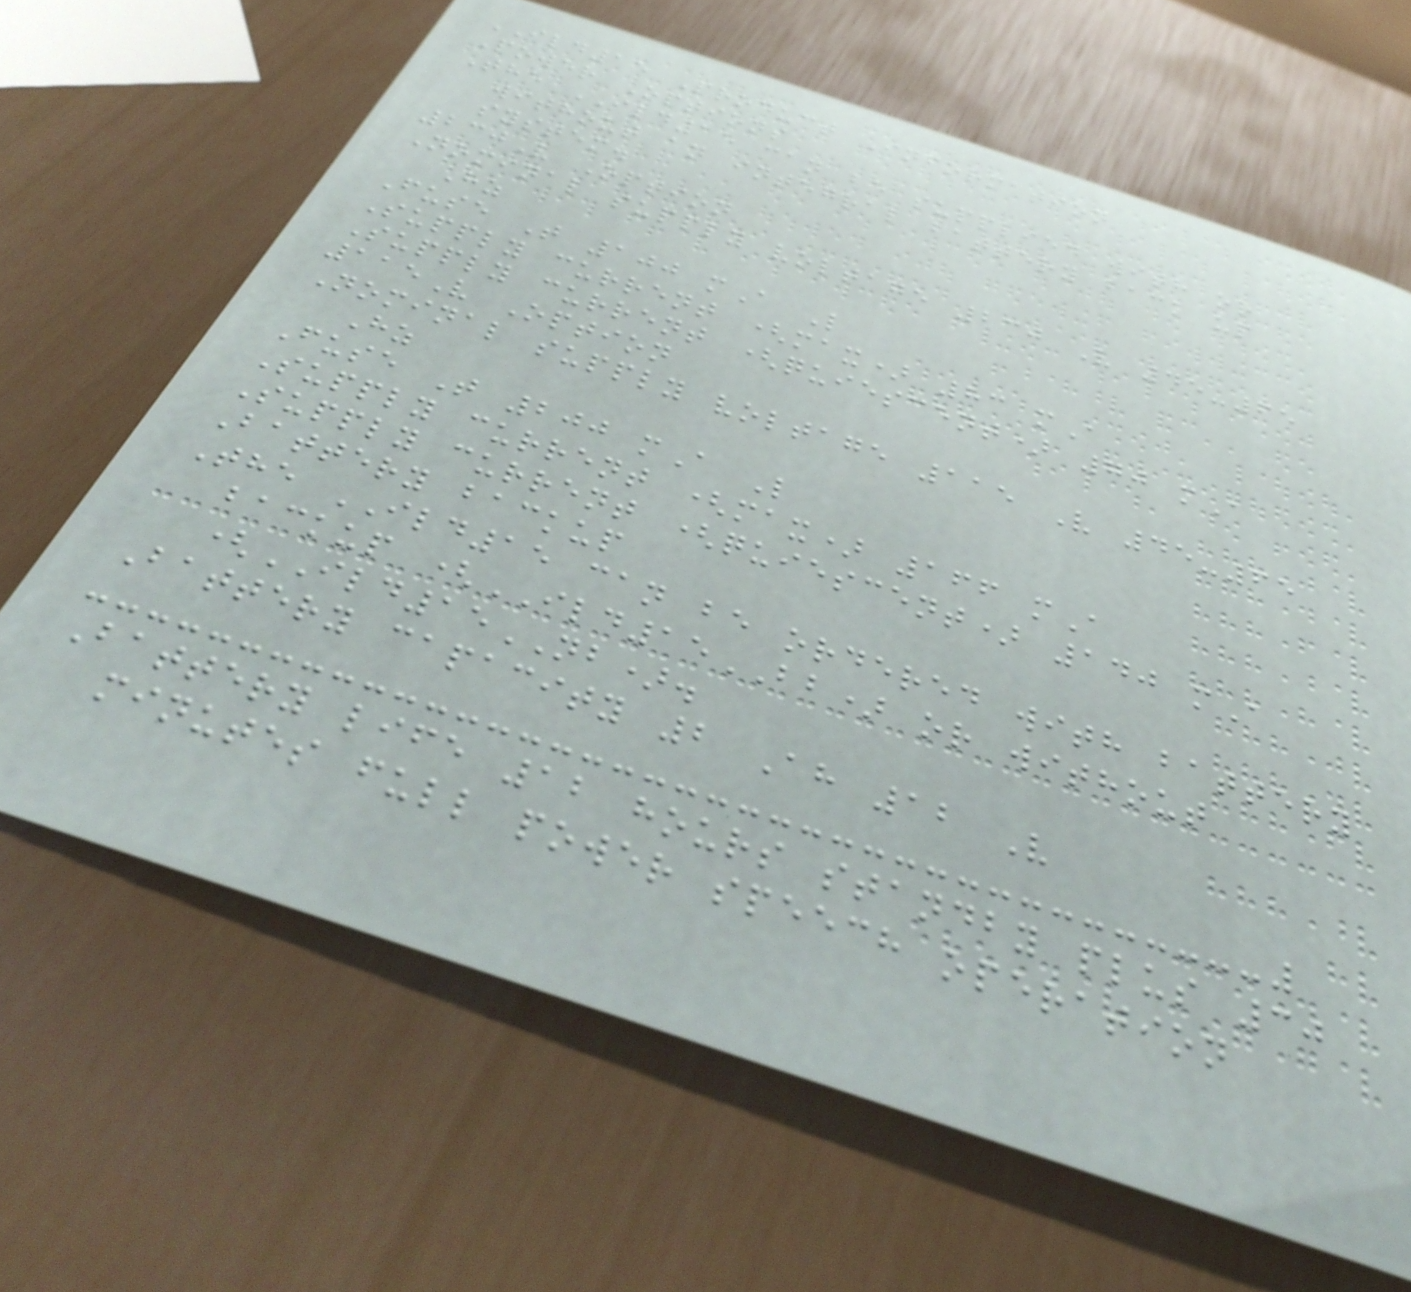ILD15 Product Information
Power Options
The ILD15 can be supplied with or
without an integral battery back up
system.
230V Option
Nominal supply voltage 230 V 45-65
Hz
Fuse T 100 mA L
Supply current (max) 83 mA
Supply current (quiescent) 70 mA
115V Option
Nominal supply voltage 115 V 45-65
Hz
Fuse T 200 mA L
Supply current (max) 166 mA
Supply current (quiescent) 140 mA
Battery backup
The ILD15 can be ordered with battery
backup (ILD15BB) or without
(ILD15NB).
Battery capacity 2 Ah 12 V
Battery life 12 hours standby plus 30
minutes full power speech operation
